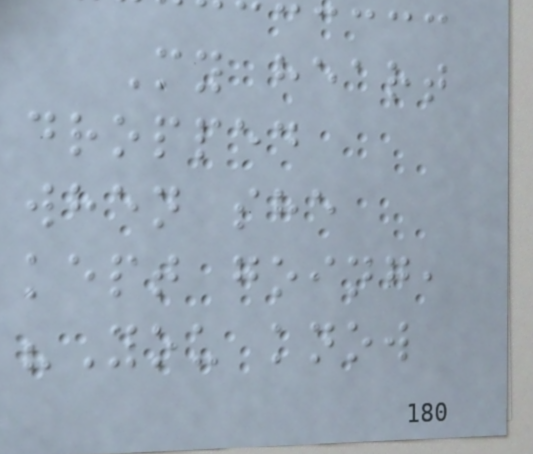My heart
dropped
when she
kept going,
"You know
